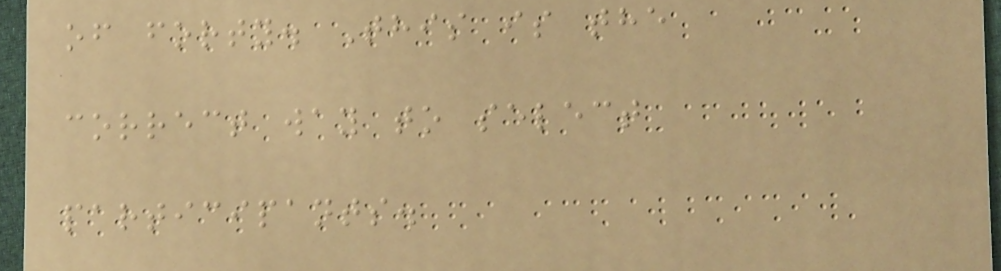of forty. This is the
correct way to select
participants.
